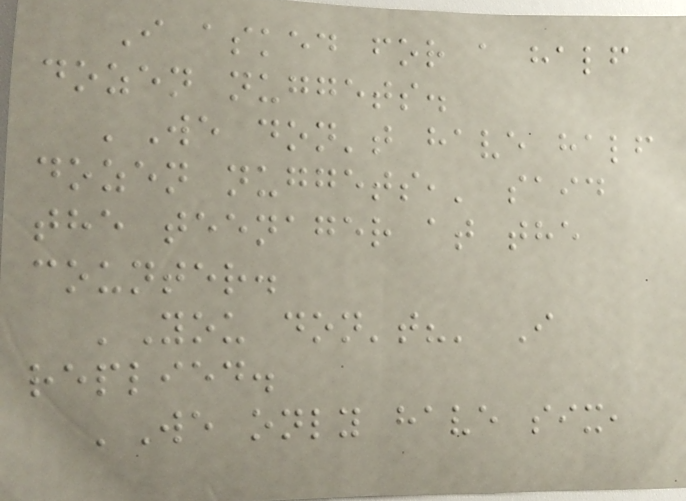I asked for a half
dozen nuggets.
'We don't have half
dozen nuggets,' said
the teenager at the
counter.
'You don't?' I
replied.
'We only have six,
